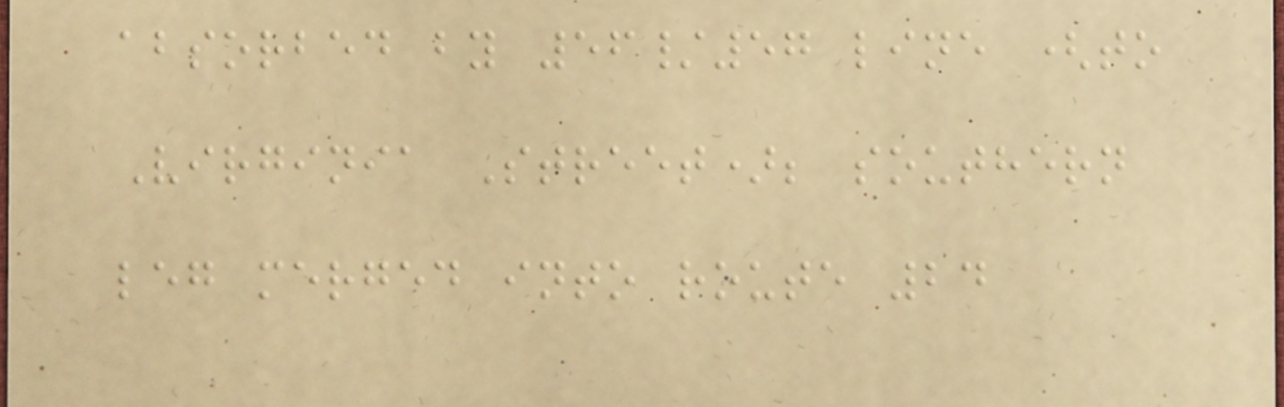absorbed by 56/57 line (to
Virginia Street); southern
leg merged into route 24
